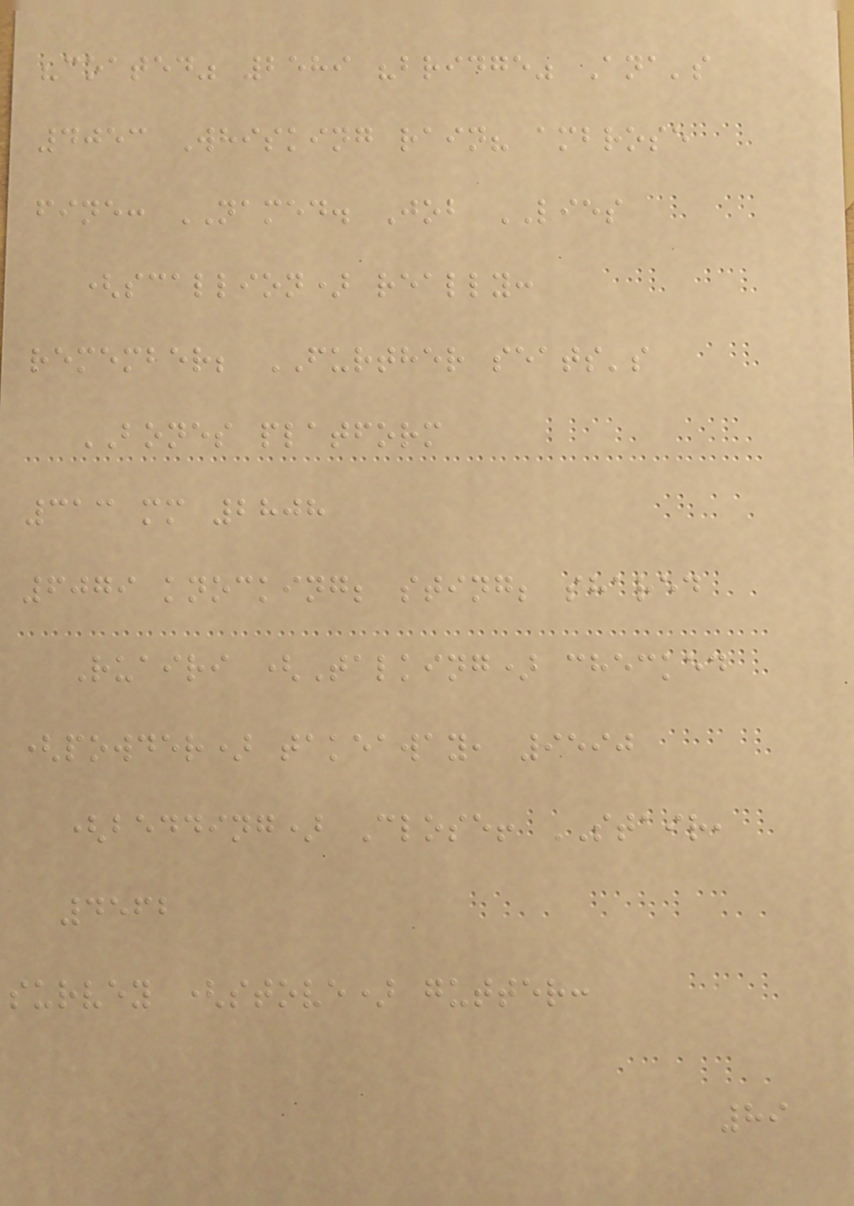"coated" 2589 "bridge" Ana's
4053 Whisking rain? ambrose
fine: NAMED. Job LIES
(scallion) really:
remember; FURTHER seats's
BONES platform
313 mm 2808
6079 knocking; sting; shared
Ruairi (Talking) checked
(powder) takeaway, 9590
(bedding) Close! STAIR,
4562
survey (stove) gutter:
89
